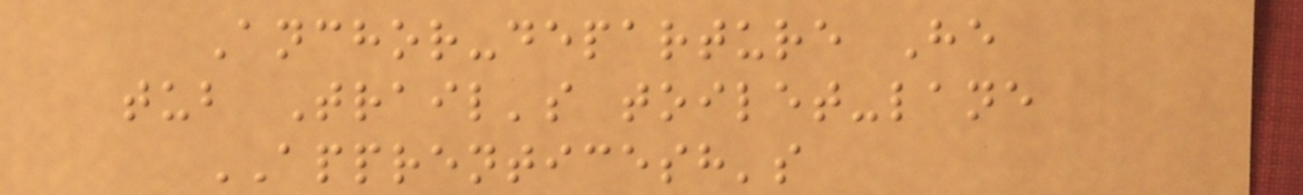Anchor-departure He
tub Trail's toilet-lane
APPRENTICESH's
